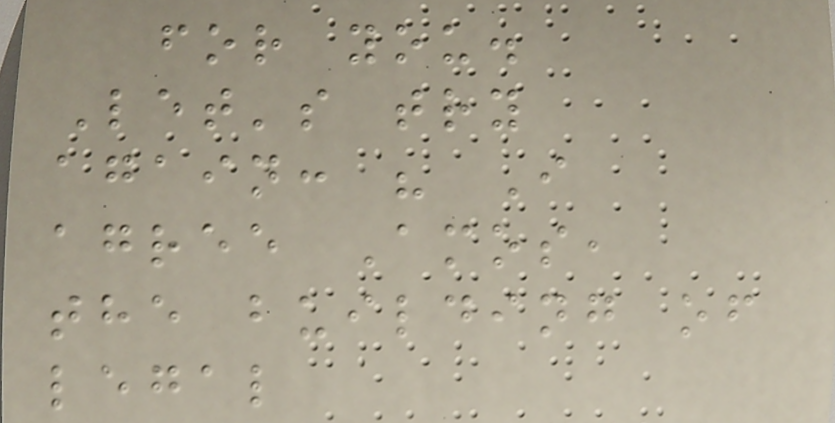for you.
Let's try
again: " I
agree Amos,
the building of
legal
